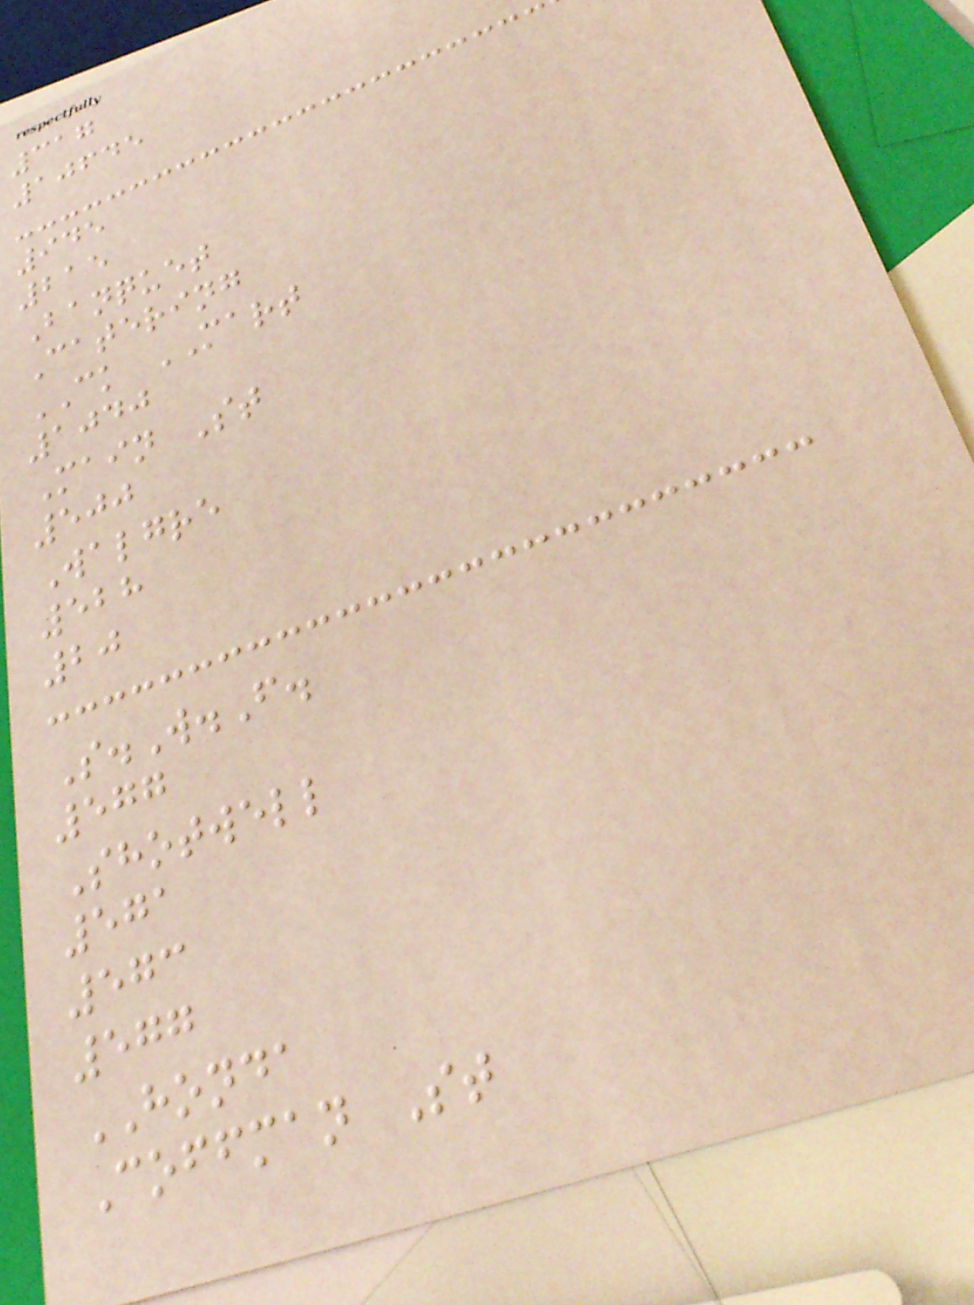317
10645
945
215
Banquet
Catering
CK MART
1040
Main St
500
Walgre
528
20
S.W.F.
577
Shotwell
571
573
577
HONDA
Coffman St
